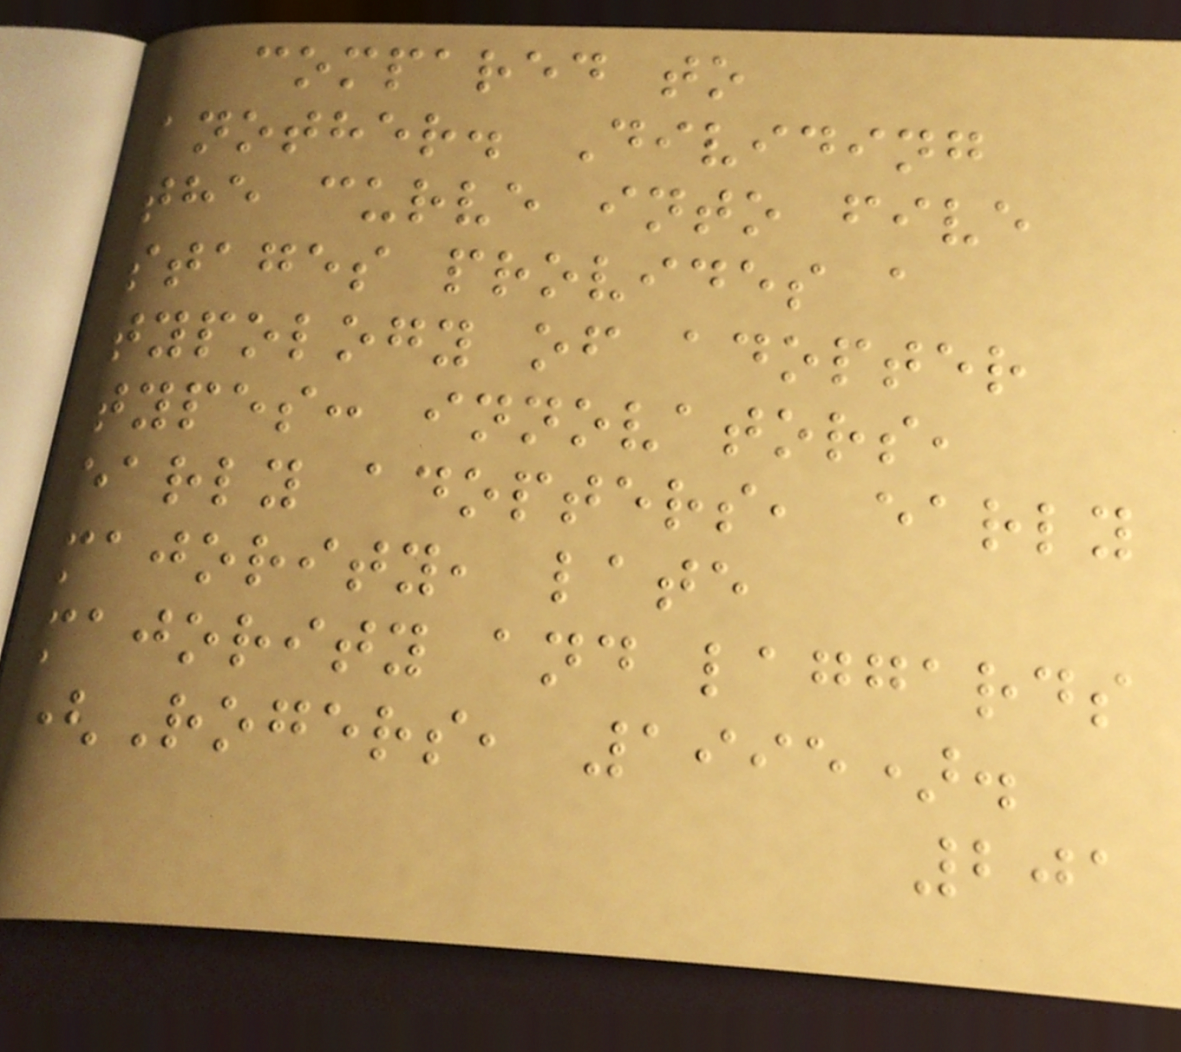compared to
another. Dividing
the curve into five
stages provides a
typology of adopter
types: innovators,
early adopters, early
majority, late
majority and laggards
(Rogers, 1995).
201
